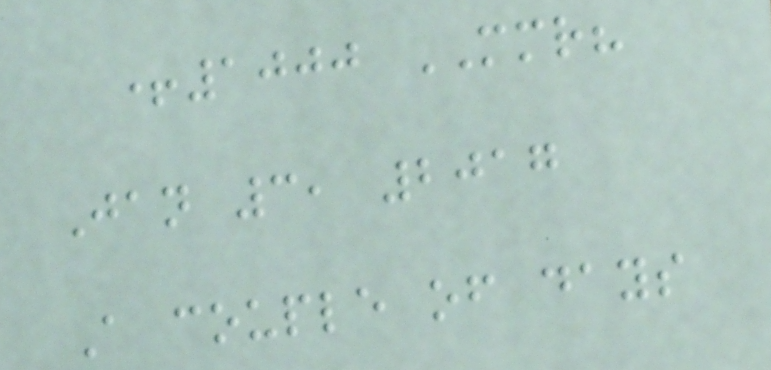+1000 MMR?
Jan 3, 2017
A couple of days
